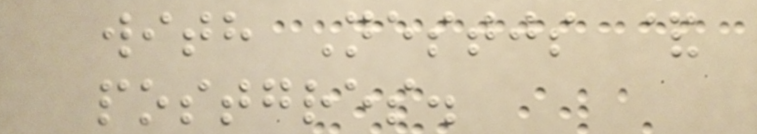with Nestjs &
postgres.
